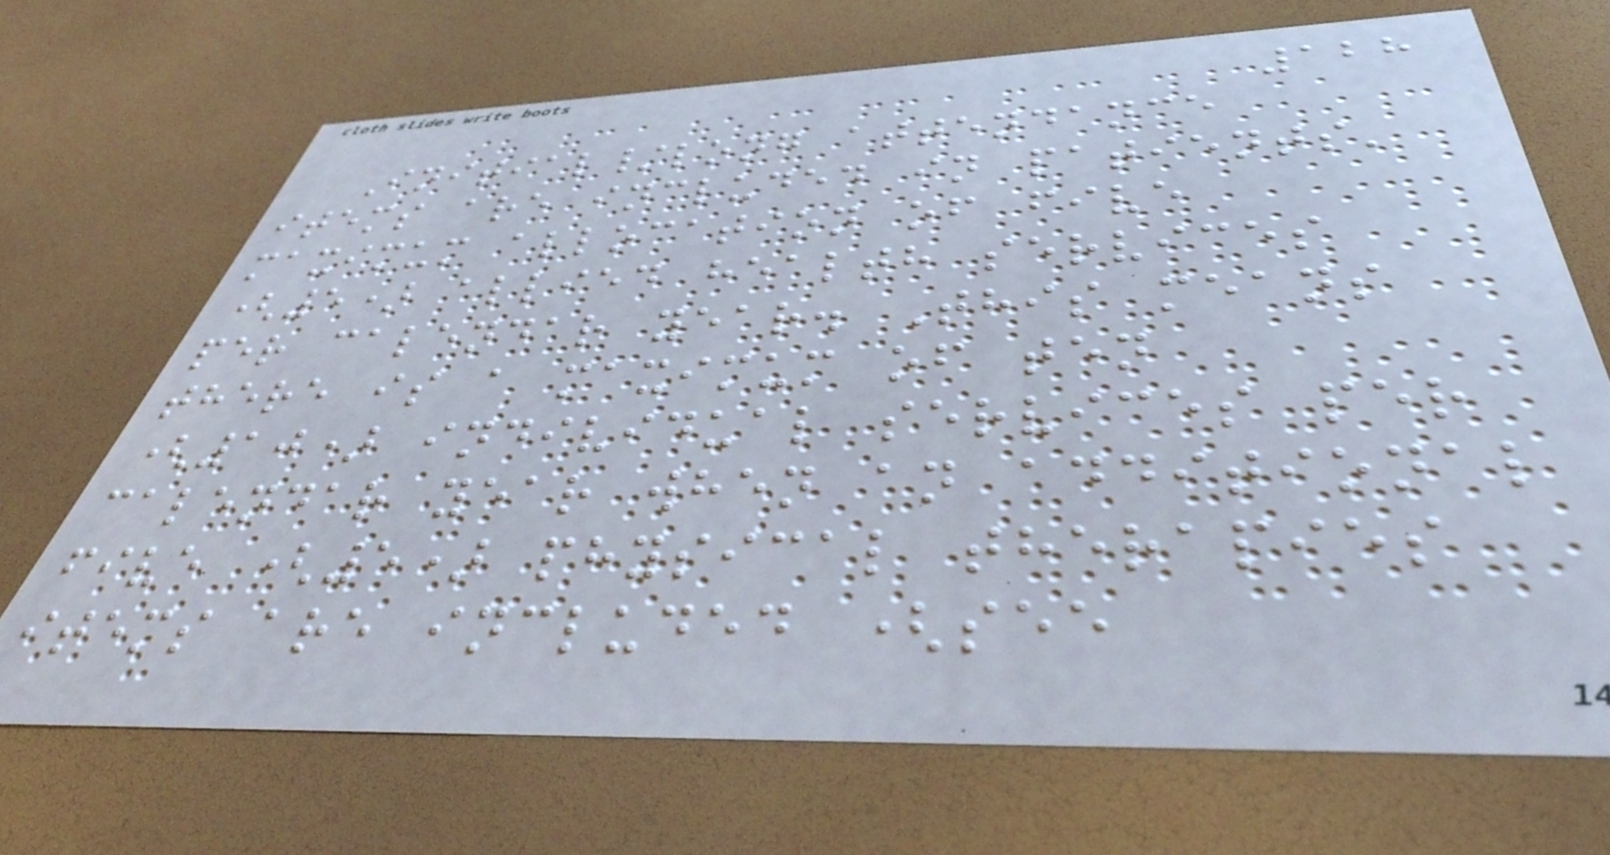128
Initial/long attendance
items are included in patients'
maximum allocation of five
(5) allied health services
per calendar year. This means
there is a maximum of ten
(10) individual services per
calendar year when an additional
five (5) physical therapies
items are included (see
